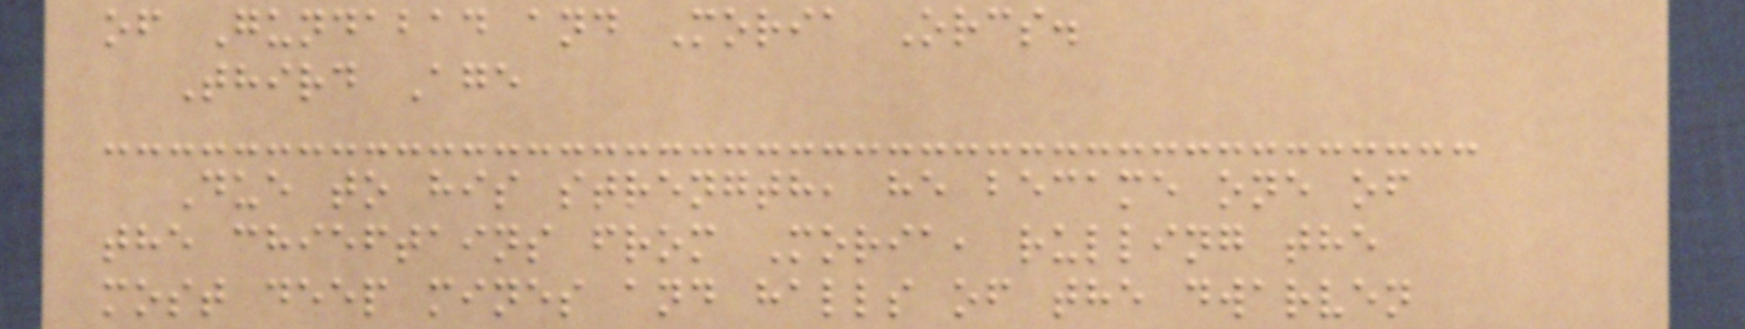of Gundabad and Moria Orcs.
Third Age
Due to his strength, he became one of
the chieftains from Moria, rulling the
most deep mines and halls of the dwarven
